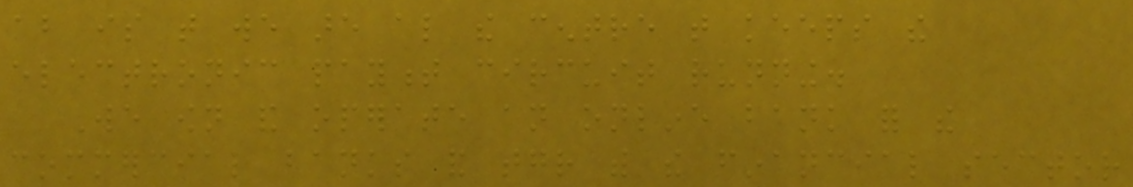about is that we are also the centre that keeps the
electronic payment circuit running.
We own and operate an online bank for the
commercial banks and together with the financial sector
